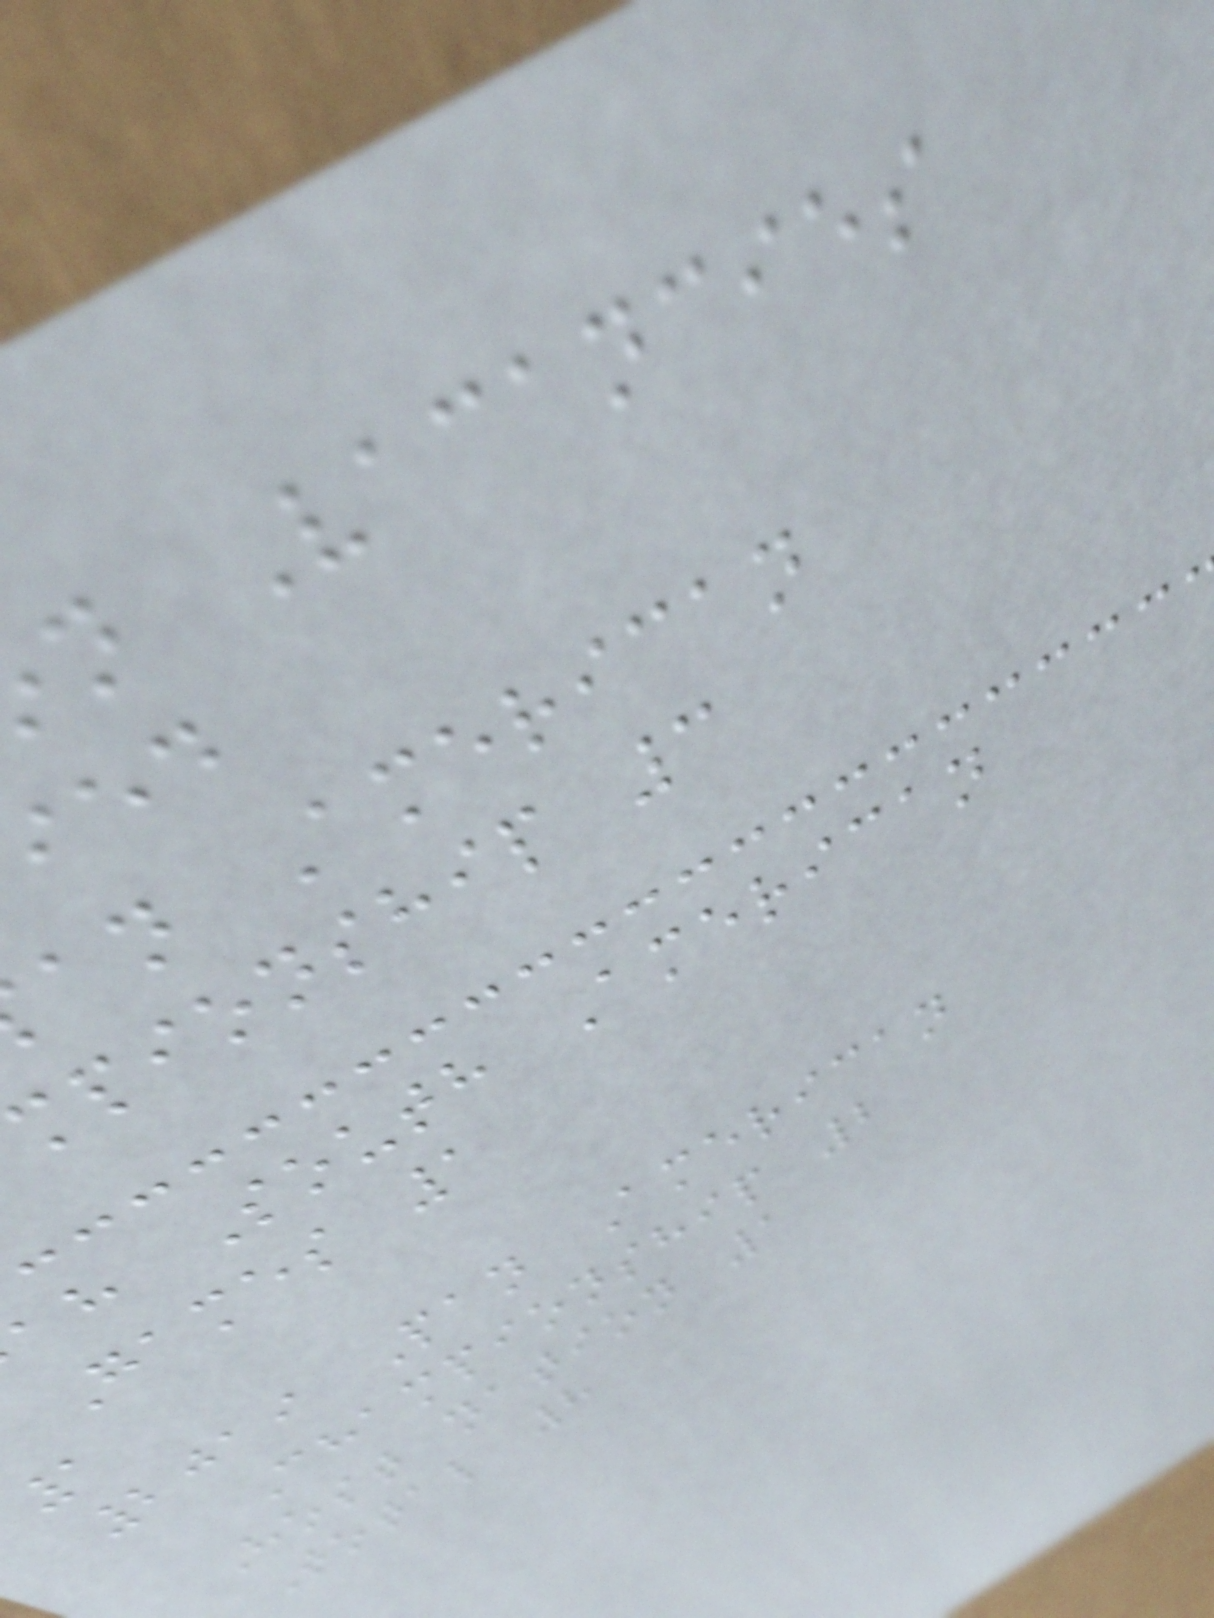n Vacancies
an American
mpionship 3
ah South American
Games 1
1
2019 Pan American
Championship 2
Host nation 1
Total 8
